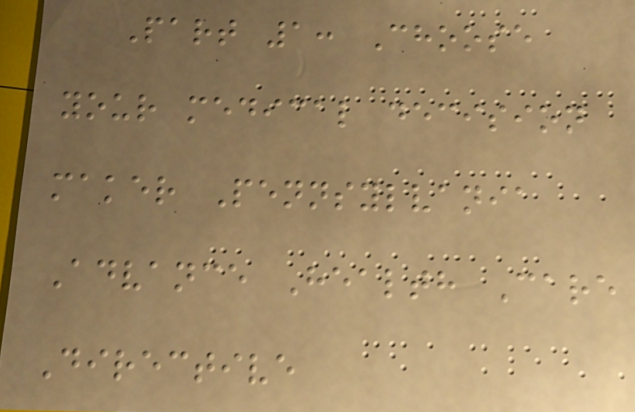Part 1: Choose
your medical decision
maker Pennsylvania
Advance Health Care
Directive
